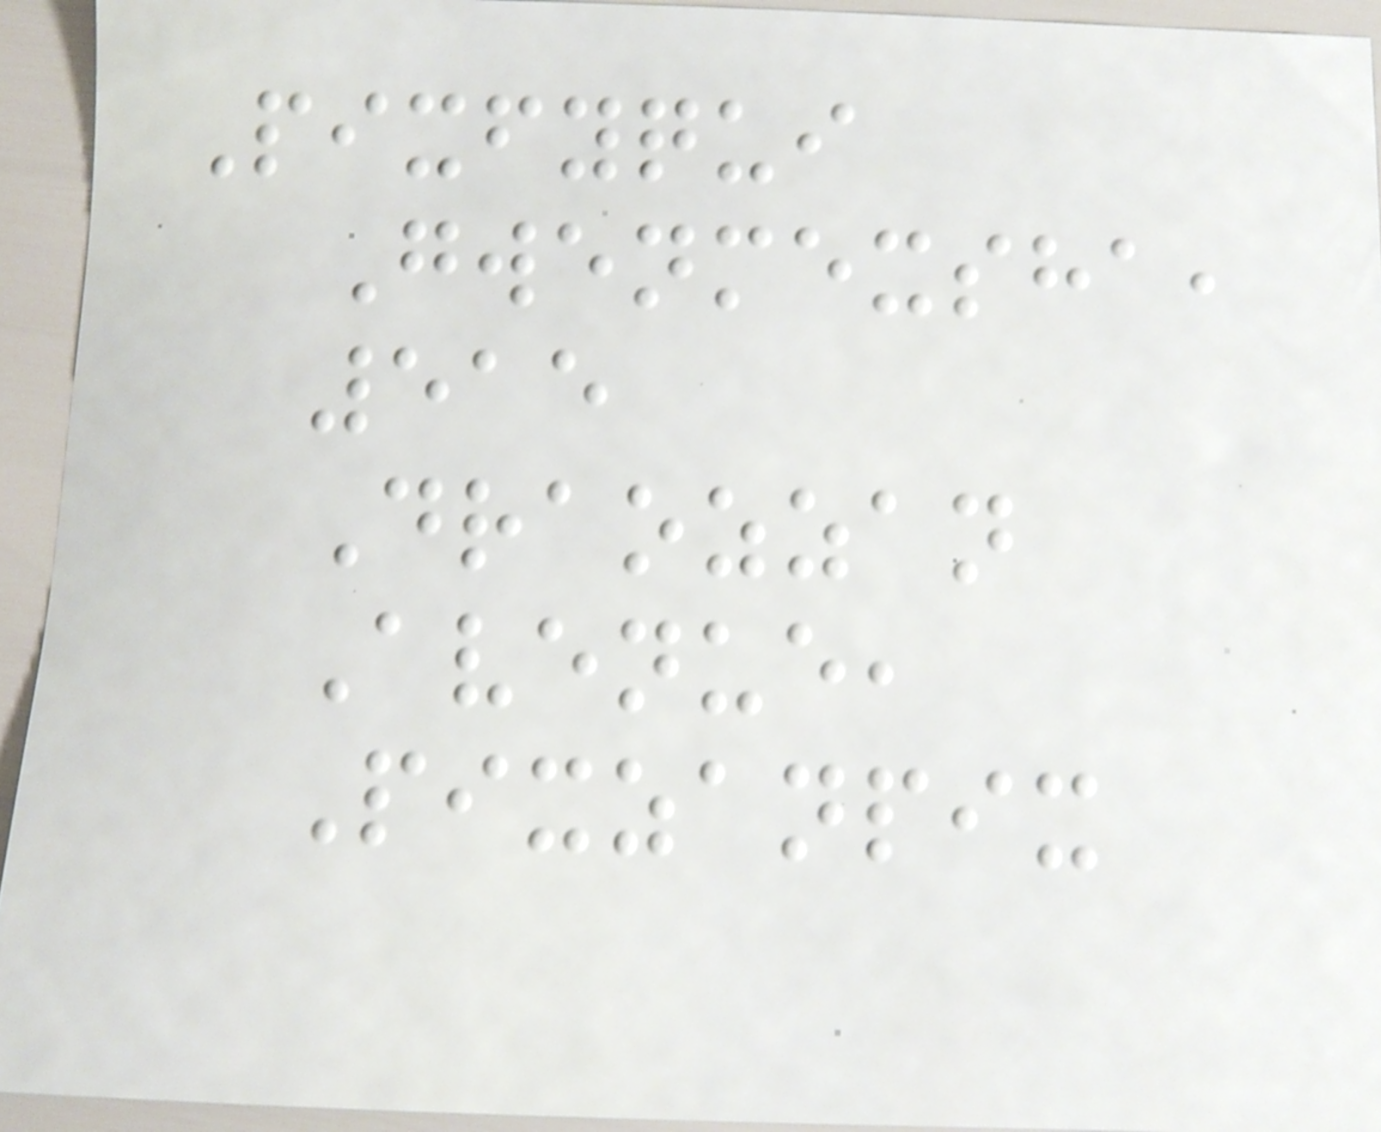Pixfyqui
Gwenmexsha,
515
Draozzan
Avenue,
Pixzanpix
